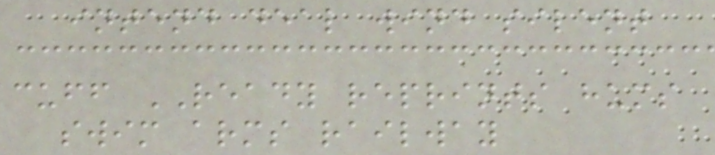intend deal wind silent
cuff READY reprints hums
swim arms railway
